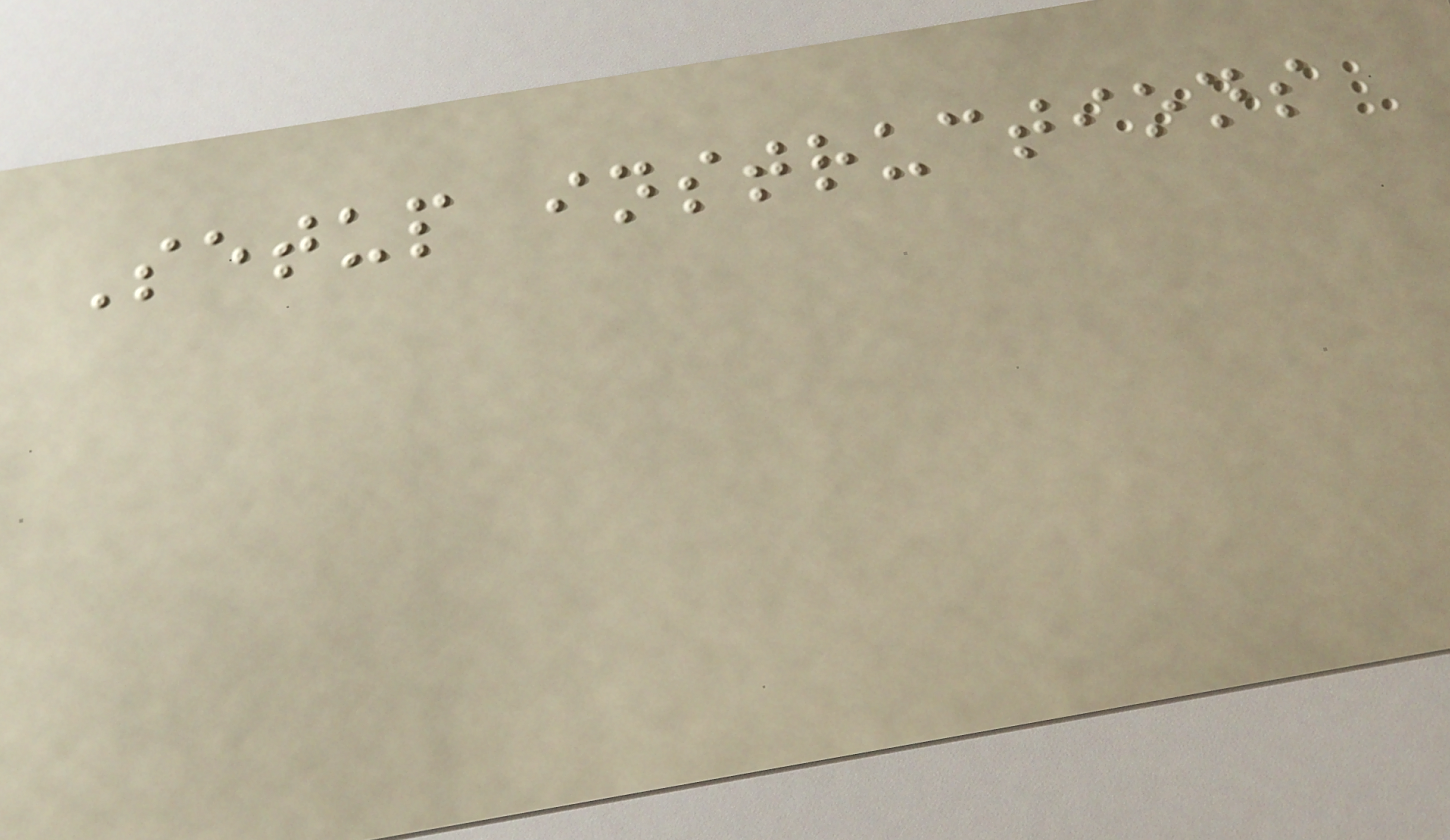Setup instructions
